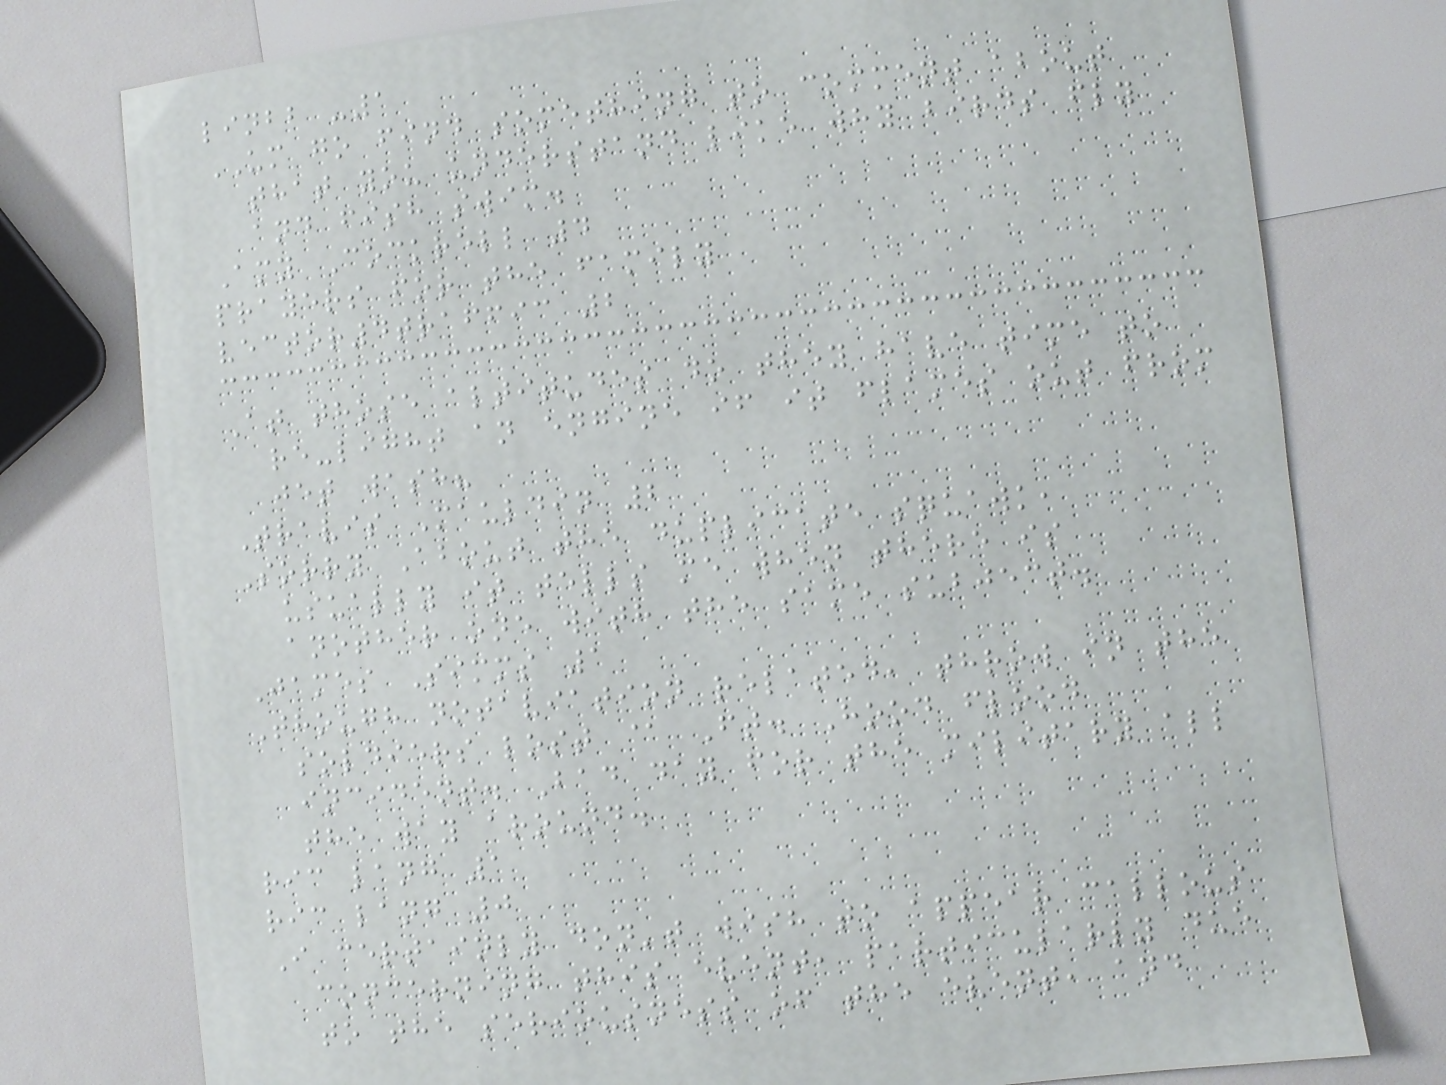linbb -1
UM go find something to comment about
that you understand like why birds fly
and fish swim.
Amy Cockrell 4
prayers for the family
vector4traffic 2
At those altitudes do they have time to
re-light an engine if it flames out from
jet wash?
Travis Mauldin 2
Sorry About the duplicate squawk,
usually it tells me when there is
another one with the same subject.
James Simms 1
Though notaviation related, throw in the
soldiers lost @ Ft. Hood flood
incident. Bad day for the military all
the way around.
ric lang 1
ric lang 0
I certainly don't wish to appear callous
concerning this event, particularly due
to the seriousness of the event, and
